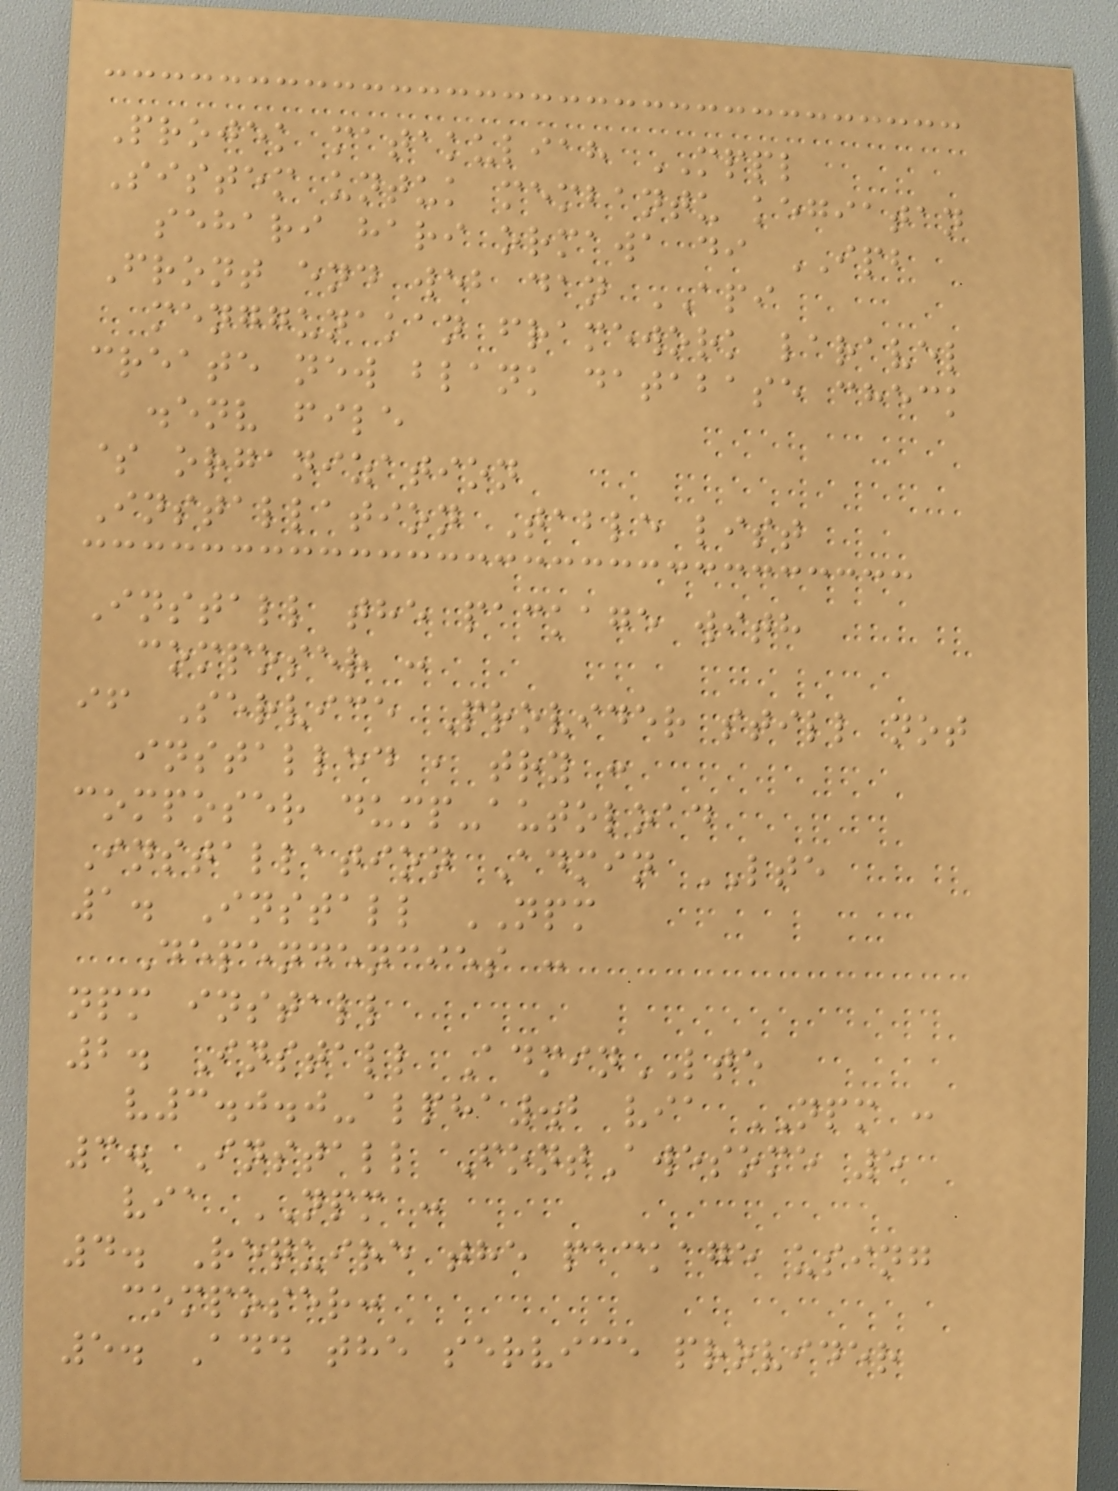Projek matakuliah MPPL
Sistem untuk membantu kegiatan
sehari hari ormawa di IPB
Front end web dan API
menggunakan framework laravel
create new blank database check
.env file
$ organization
Installation Table list
Install the package with
composer :
if Service Provider still not
installed , try :
composer dump-autoload
Installation Admin LTE
1. Install NPM
Dependencies :
npm install
2. Install AdminLTE
v3.0.0-alpha.2 via NPM :
3. Install FontAwesome 5
via NPM :
4. Require the package using
composer:
5. Add the service provider
